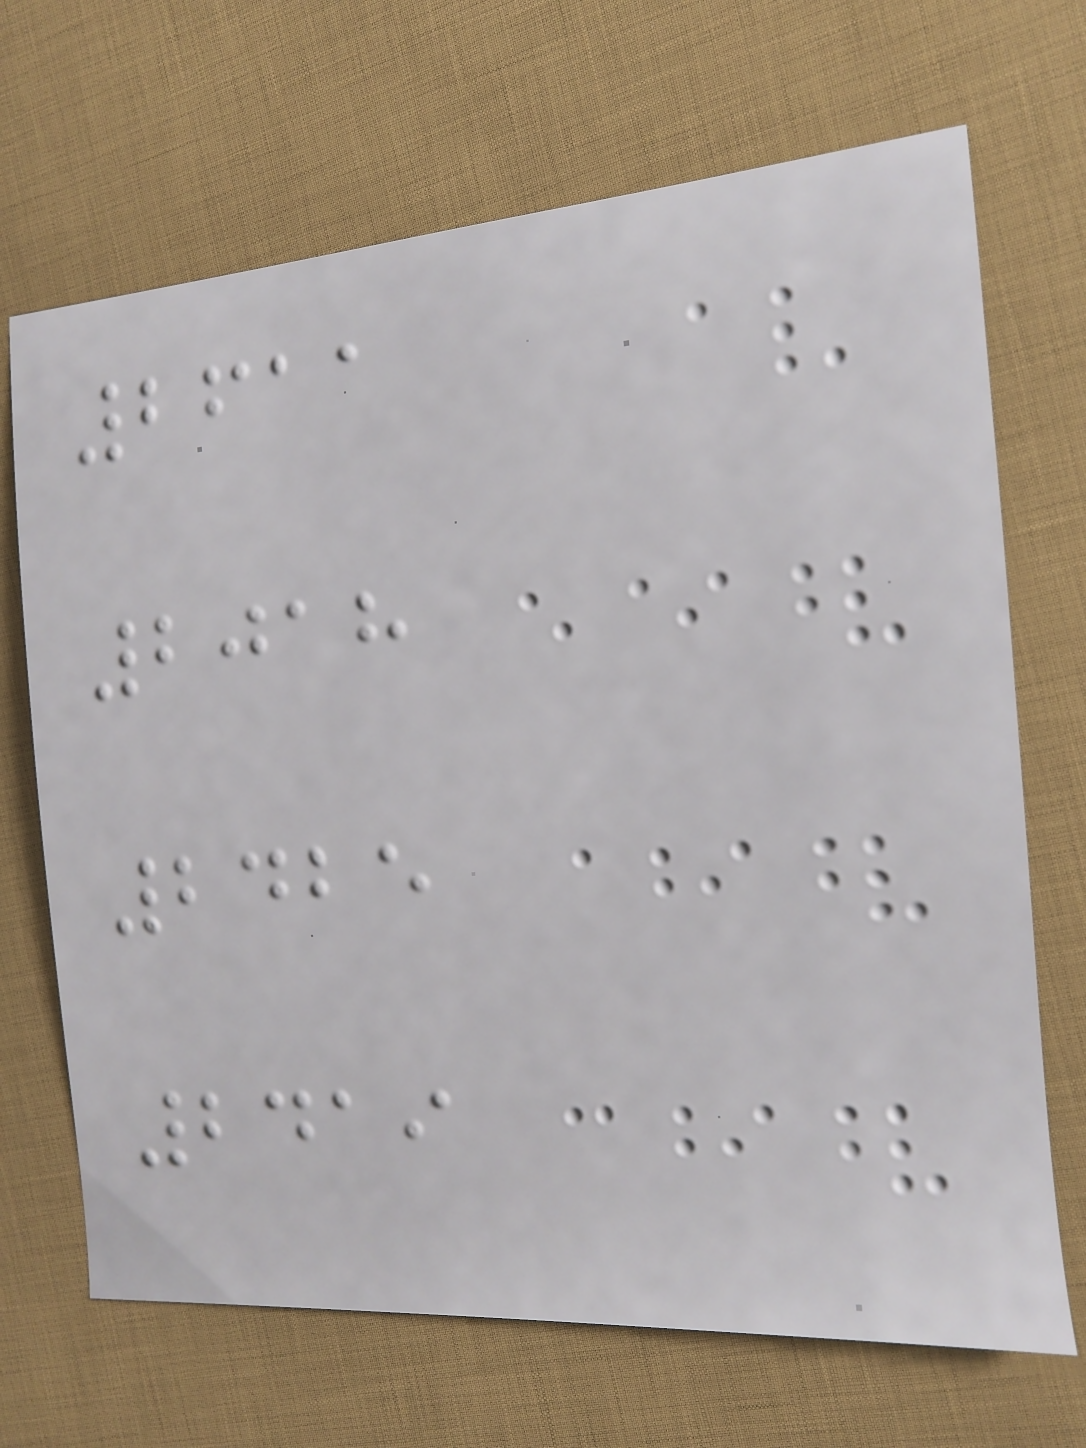2611
2018
2425
2419
